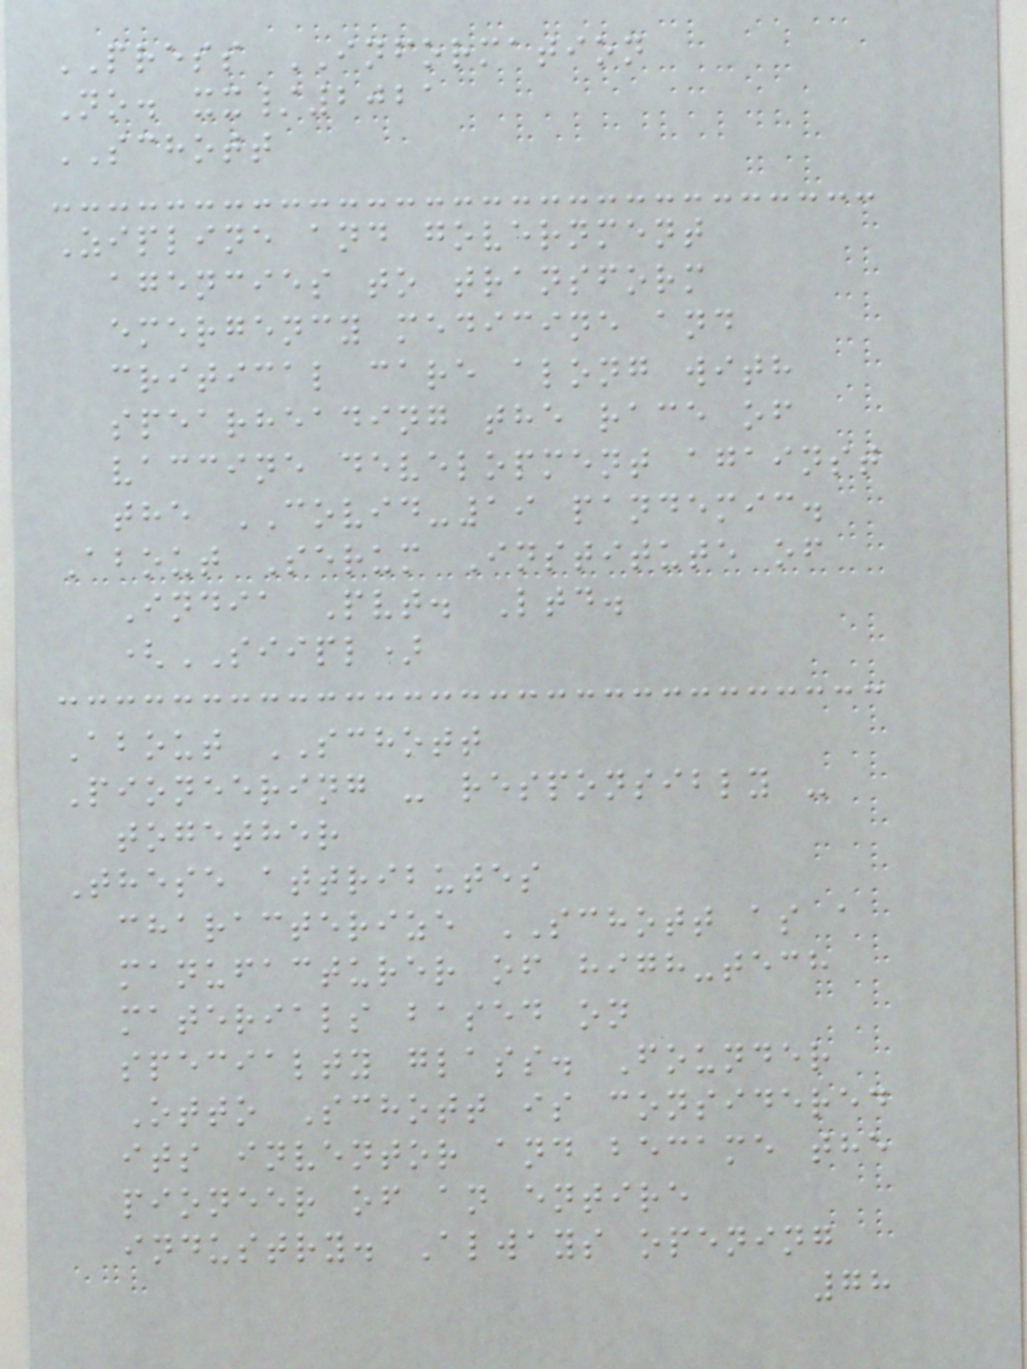PRESS INFORMATION
No. xx/2021
SCHOTT
Zipline and government
agencies to transform
emergency medicine and
critical care along with
spearheading the race of
vaccine development against
the COVID-19 pandemic.
About Serum Institute of
India Pvt. Ltd.
(SIIPL)
About SCHOTT
Pioneering - responsibly -
together
These attributes
characterize SCHOTT as a
manufacturer of high-tech
materials based on
specialty glass. Founder
Otto Schott is considered
its inventor and became the
pioneer of an entire
industry. Always opening
78
